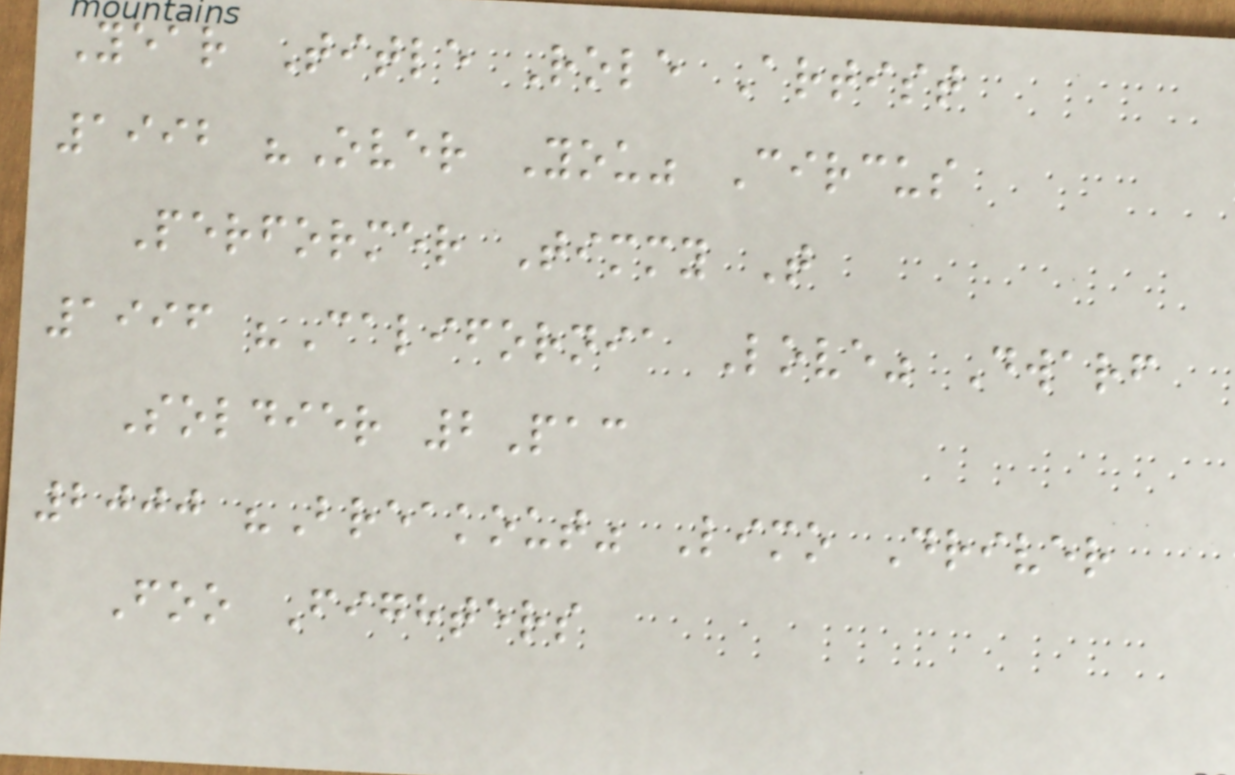Year Title Role Artist
1992 "Over You" Circus
Performer Timmy T
1996 "California Love" Dwarf
Soldier 2Pac
2000 "Breakout" Limo Driver
Foo Fighters
